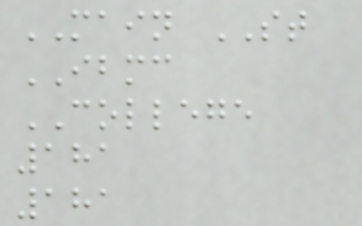MAIN ST
IBMC
COLLEGE
181
181
